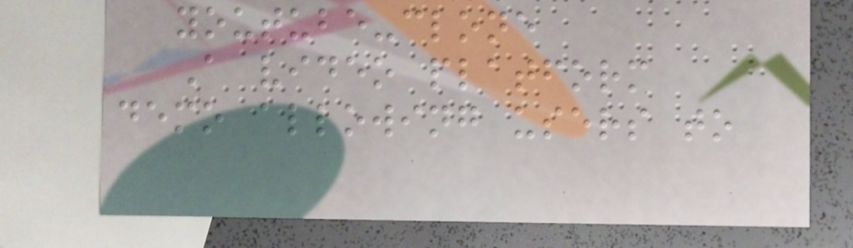youtube-clone
A video platform
demo allowing users to
